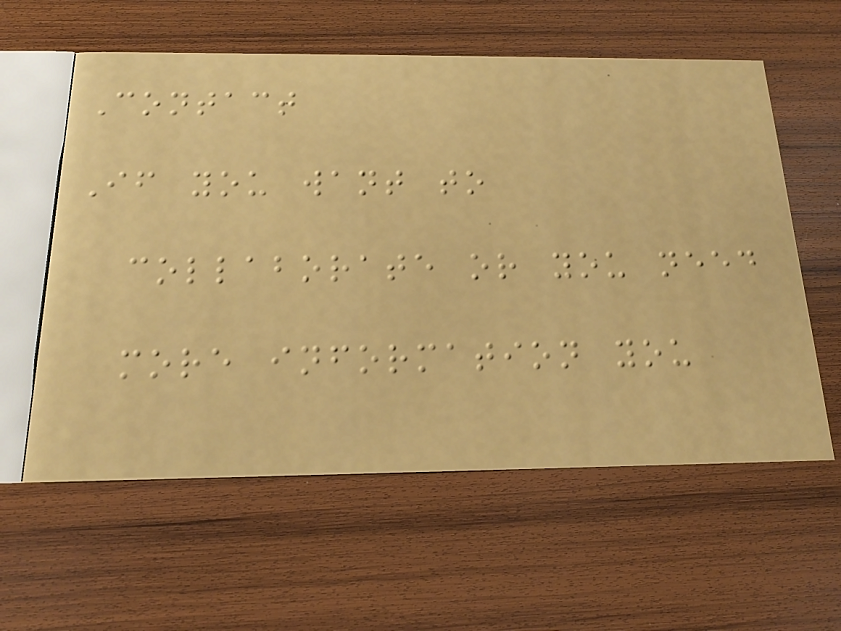Contact
If you want to
collaborate or you need
more information you
